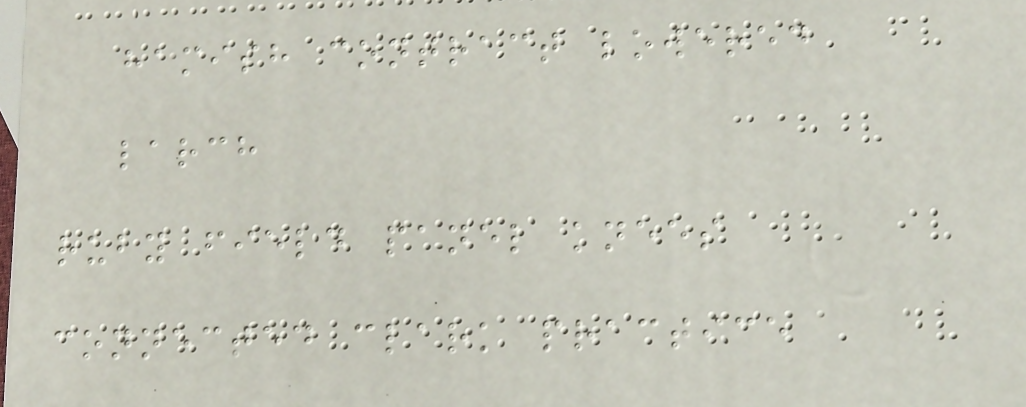hamish contract lowered
larch
ruby field panel knees
connected clark practice
